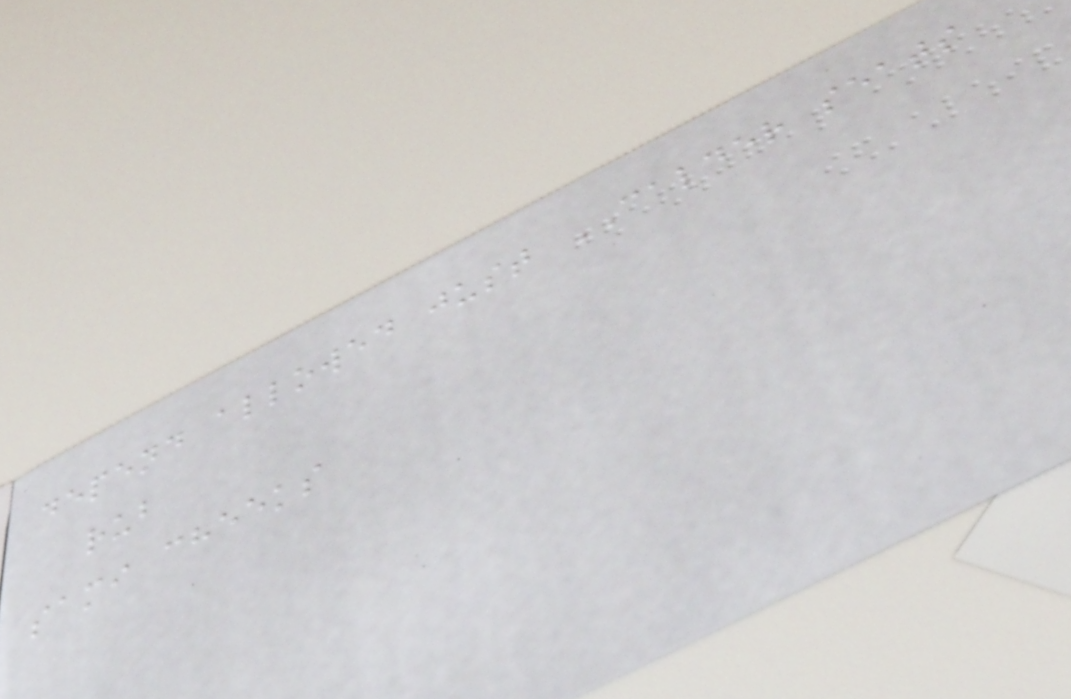depend allowed just CALDER seats
rub
sami cheeks
